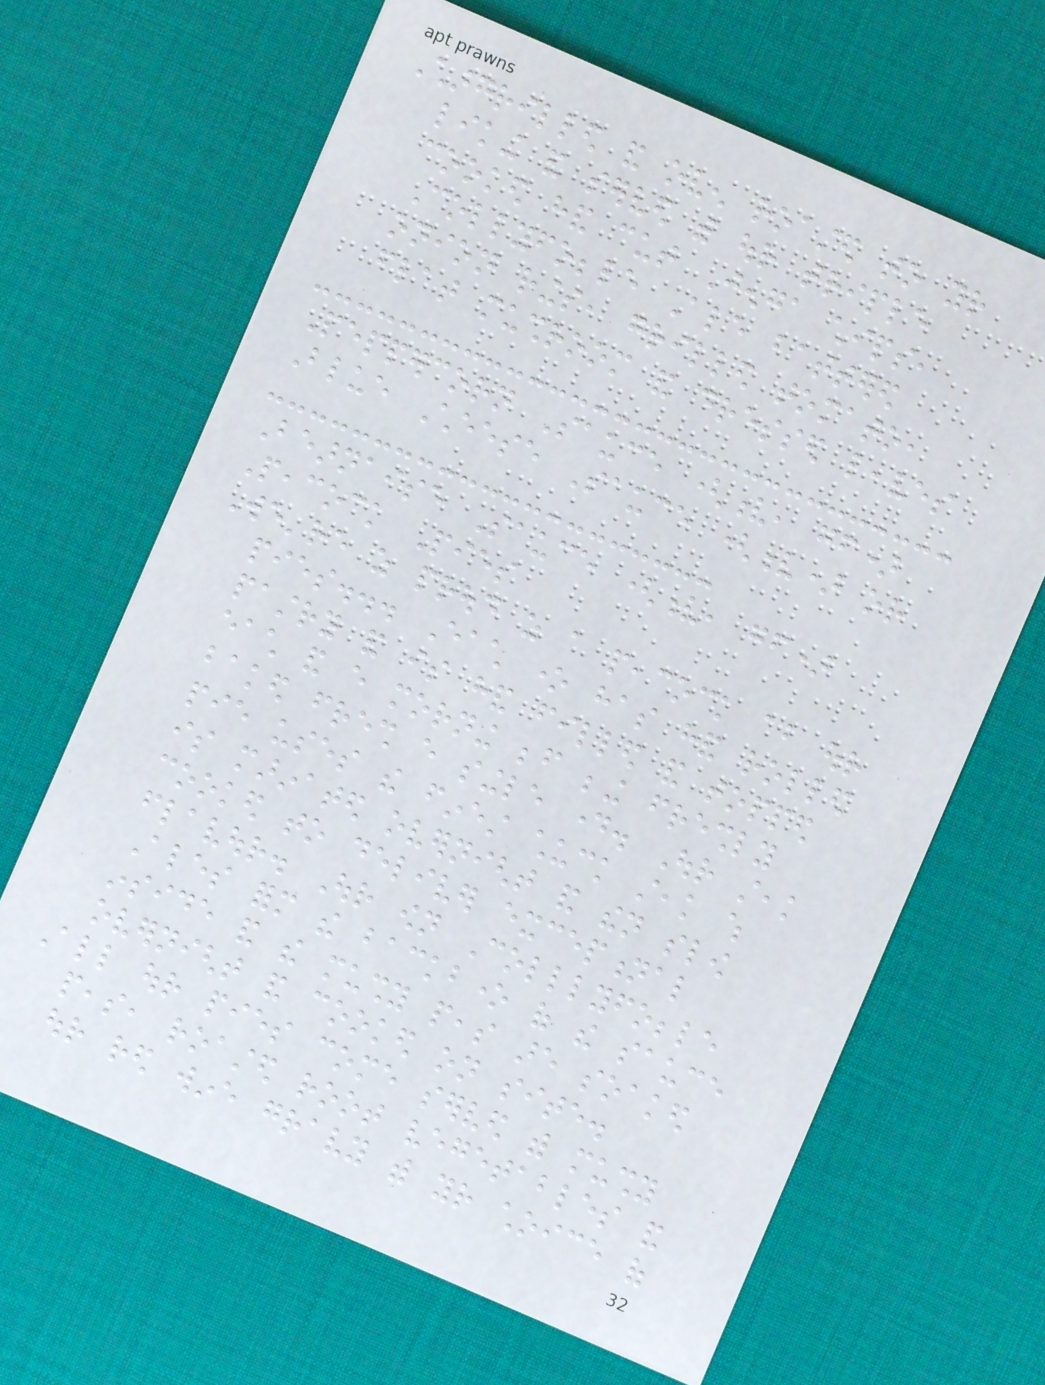Chargrilled and oven roasted to your
liking and served with our triple
cooked hand cut Jenga chips,
Collyfobble Ale battered
onion rings, grilled tomato,
flat mushroom and dressed leaves
Peppercorn Sauce (v, gf)
Blue Cheese Sauce (v) or
Bearnaise Sauce (v, gf)
Peacock Pies
We're as proud as a peacock about our
pies... Each one has hand rolled
pastry and is hand filled and topped
each and every morning before being freshly
baked fresh every single day. Our steak
pie uses the finest chuck steak which
is marinated overnight and then slow
cooked to deliver exceptional
flavour. Our own Colllyfobble
Ales form the backbone of the sauce
inside and the mushy peas are soaked
overnight and cooked on site.
All our pies come served with mushy
peas, roasted root vegetables and
our red wine gravy with your choice of
